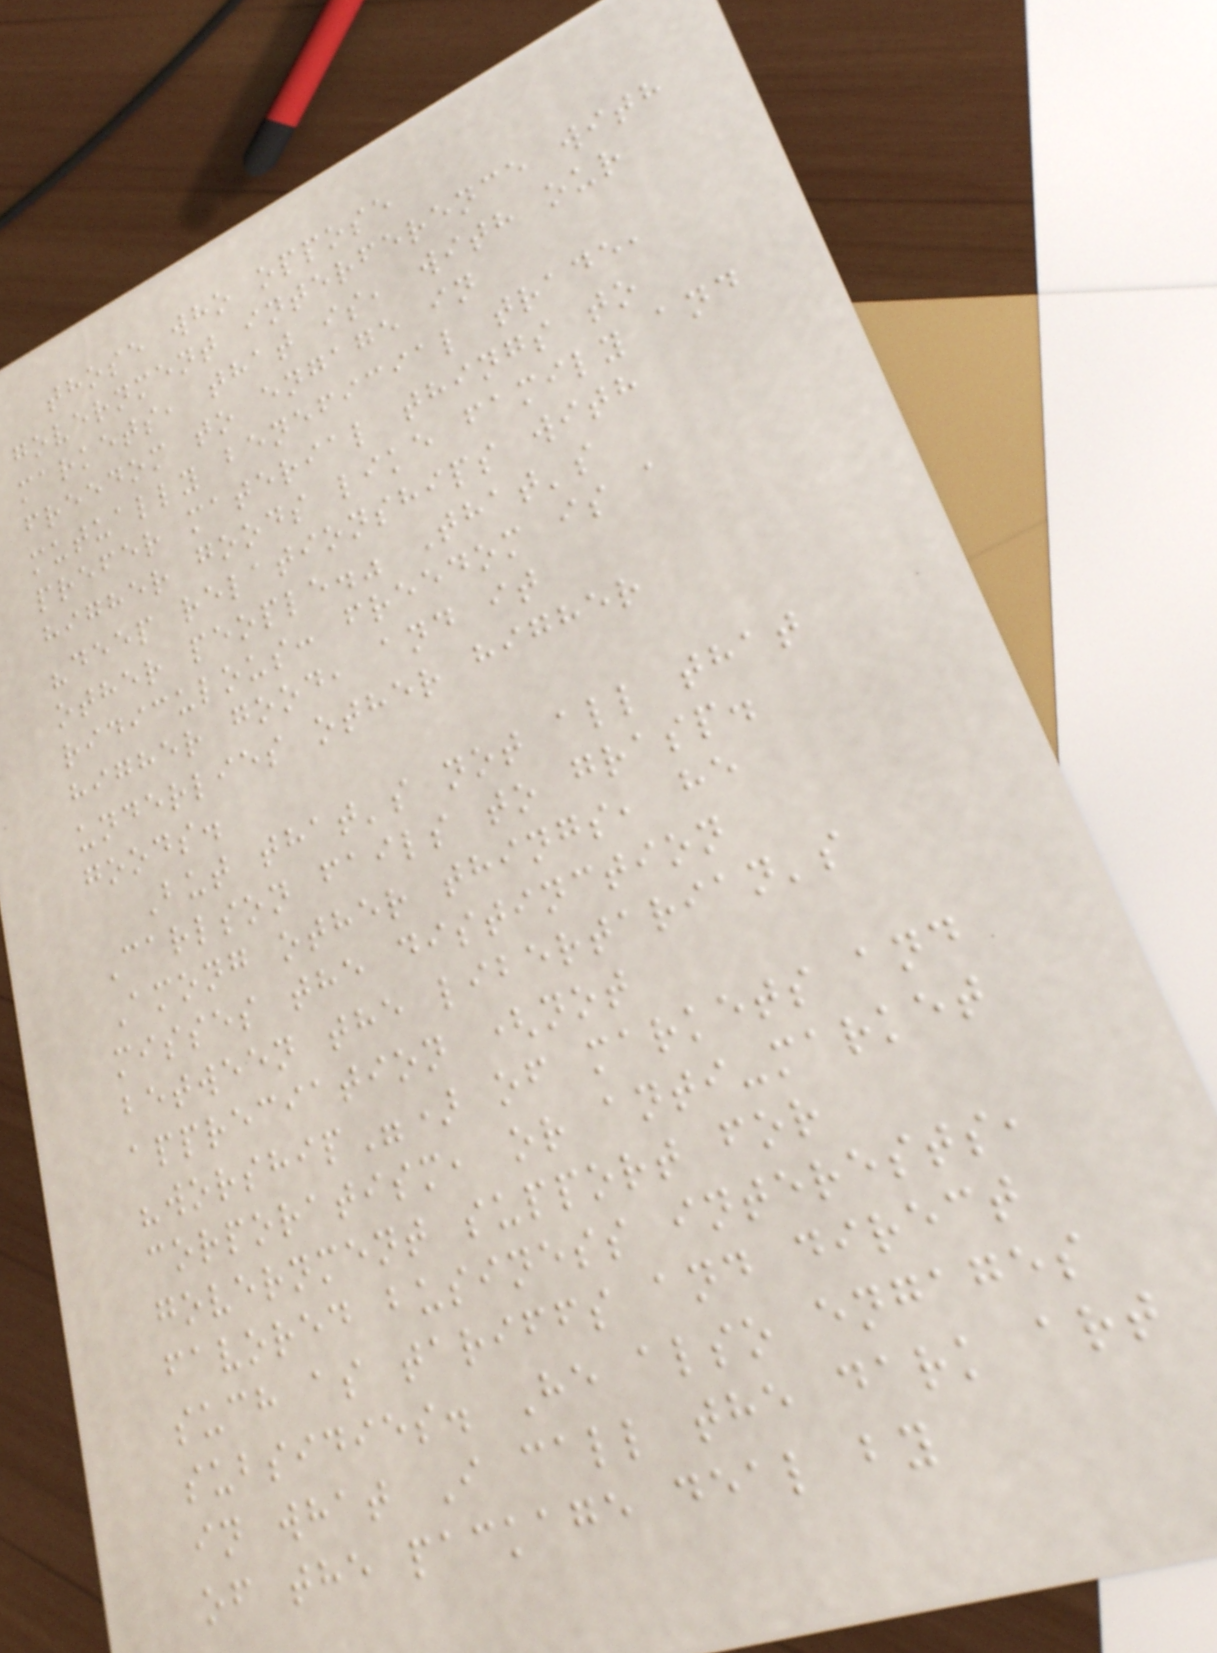those who oppose
government interference with
markets, that is, with our
freedom to engage in
mutually beneficial trade,
prefer material things to
higher goods like family and
"deep relationships with
other people." That's
ridiculous: freedom is a
higher good, and it
underlies other higher
goods.
But that's not all that
Carlson fails to grasp.
Among other things, he
misses the distinction
between the libertarian's
appreciation (not
"worship") of markets and
corporatism, or anti-market
government support for
favored business interests,
such as tariffs and direct
subsidies. He also engages
in what I call the dark art
of the package deal by
